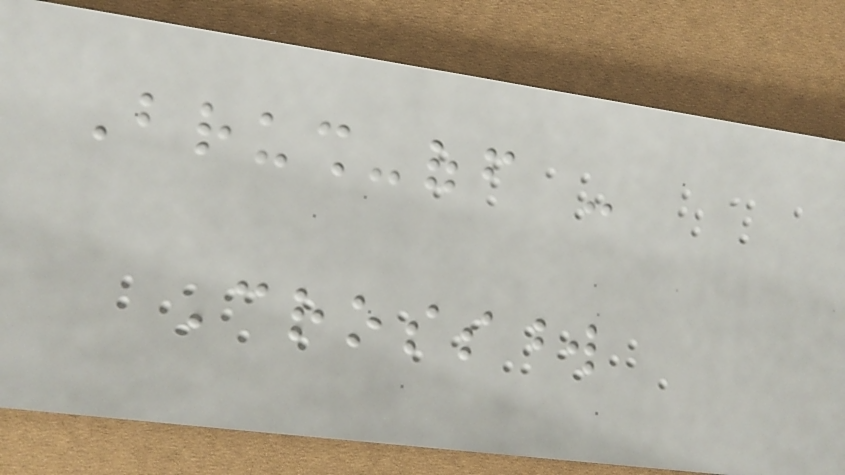Brush-off -
Crossword
